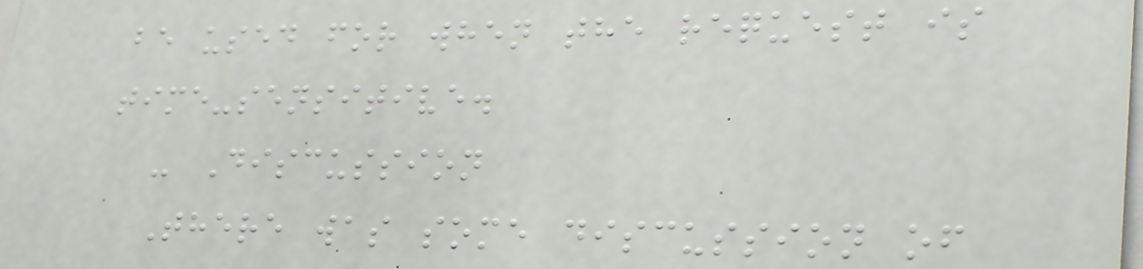be used for when the request is
time-sensitive.
- Discussion
There was some discussion of
